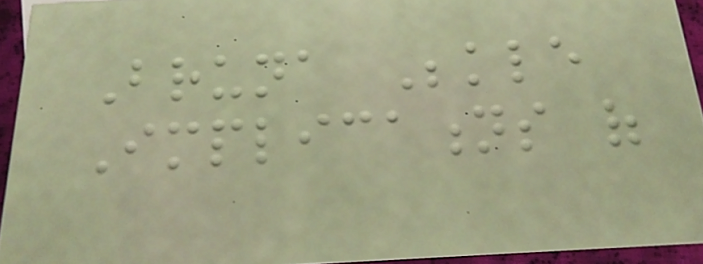Bruna Bekle
Implications of
